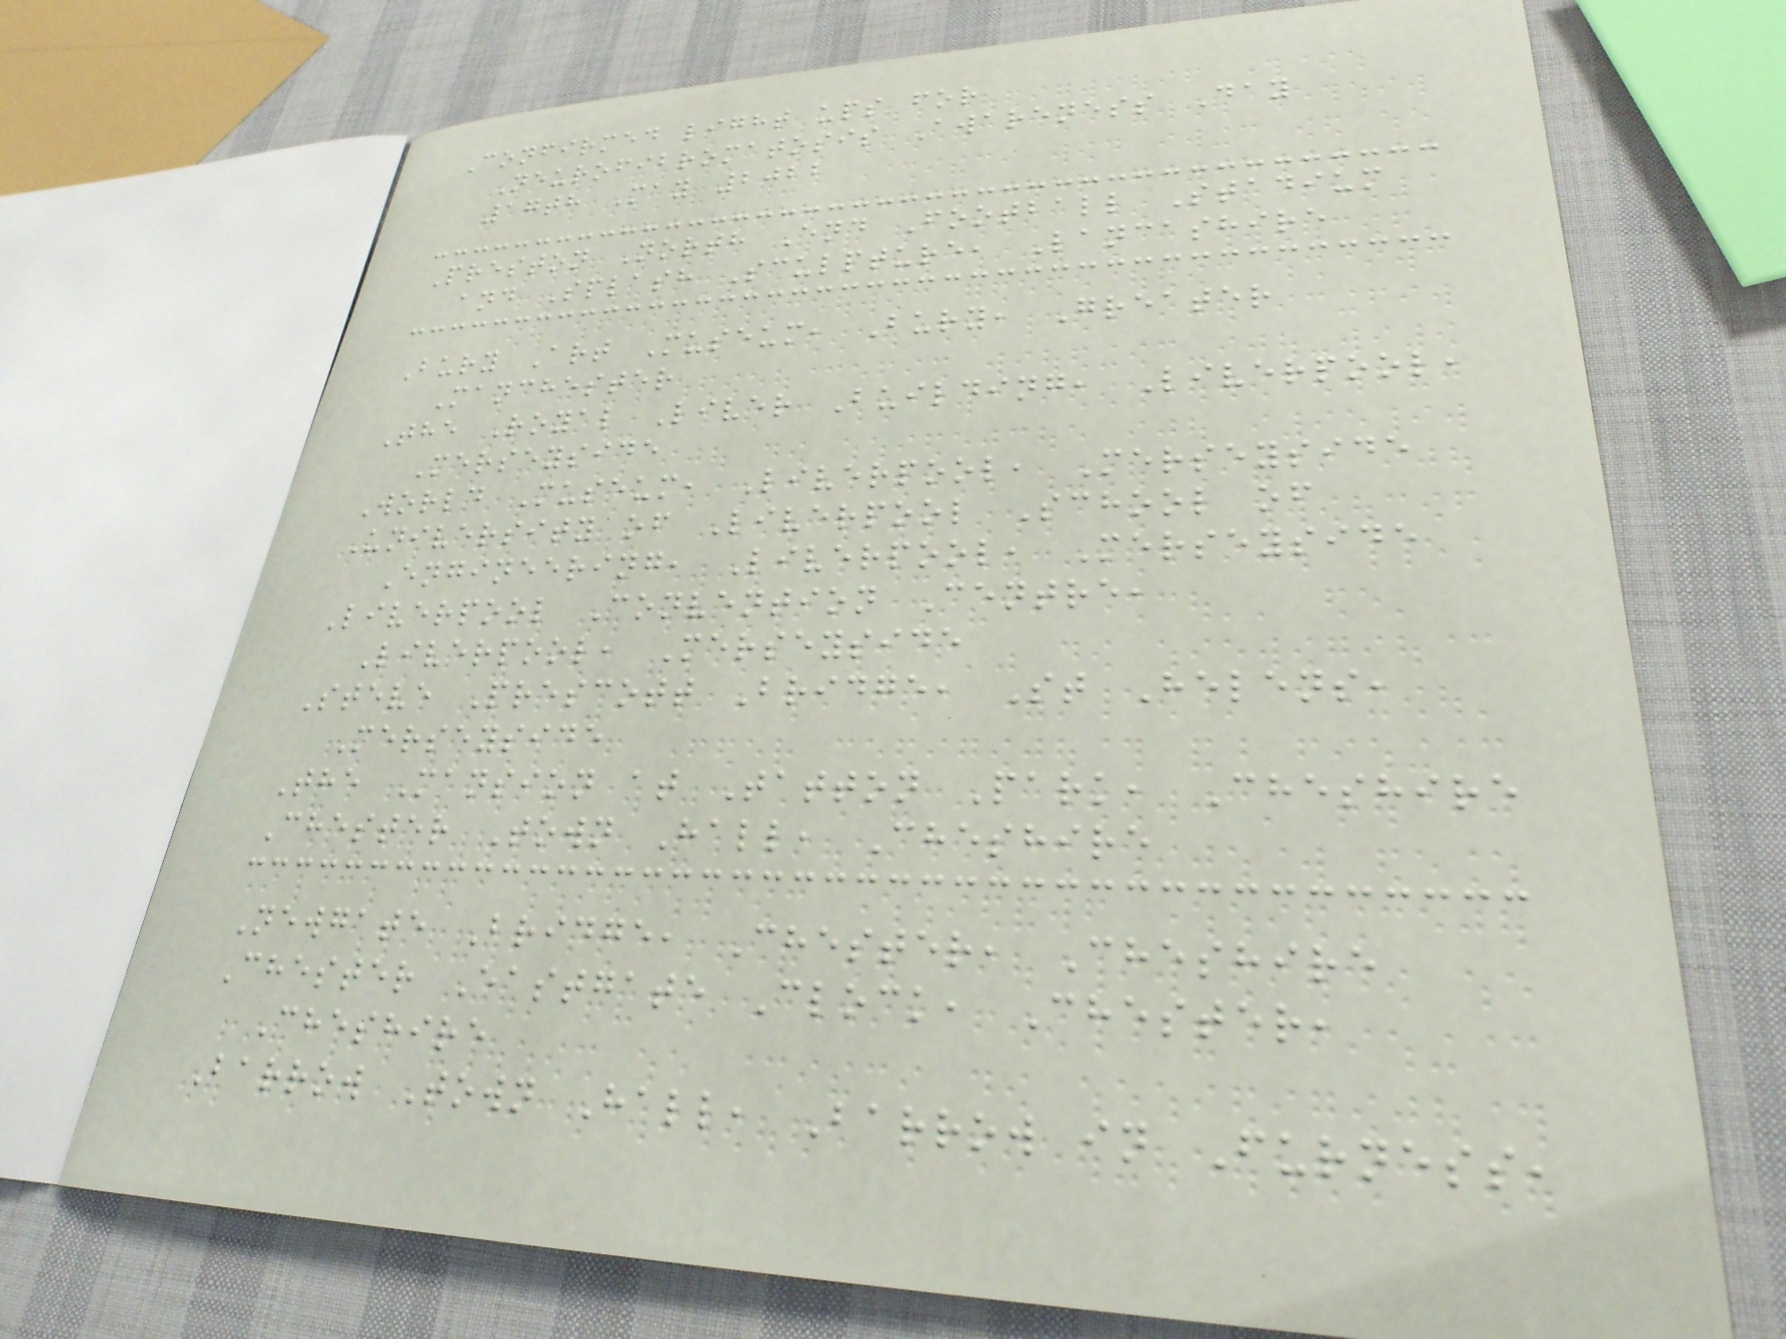Confirmed light ups for
Neurofibromatosis Awareness Day
17th May 2022
Preston North End Football Stadium
and Splash Sculpture, Lancashire
Bury Art Museum, Bury, Greater
Manchester
The Royal Liver Building, Liverpool,
Merseyside
World Museum, Liverpool, Merseyside
University of Liverpool School of
Engineering, Liverpool, Merseyside
Liverpool Convention Centre,
Liverpool, Merseyside
Steve Prescott Bridge, St Helens,
Merseyside
The Mansion at Tatton Park, Cheshire
Chester Town Hall, Cheshire
Newgate Bridge, Chester, Cheshire
Chester Eastgate Clock, Chester,
Cheshire
Barrow Town Hall, Barrow in Furness,
